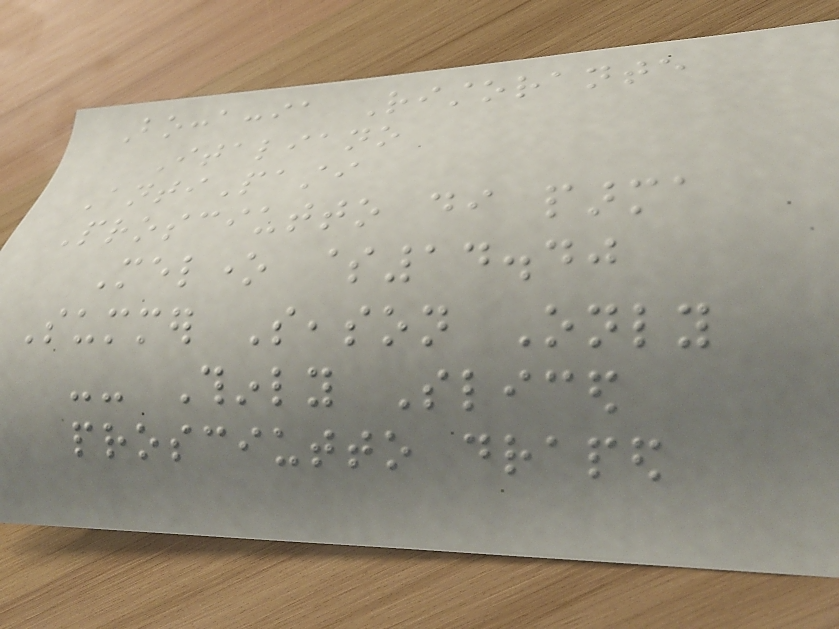Boccaccia Ristorante
Italiano
AntiPasti
Prosciutto di parma
Melone $14.40
Summer Season Only
-- Thinly Sliced
prosciutto draped
